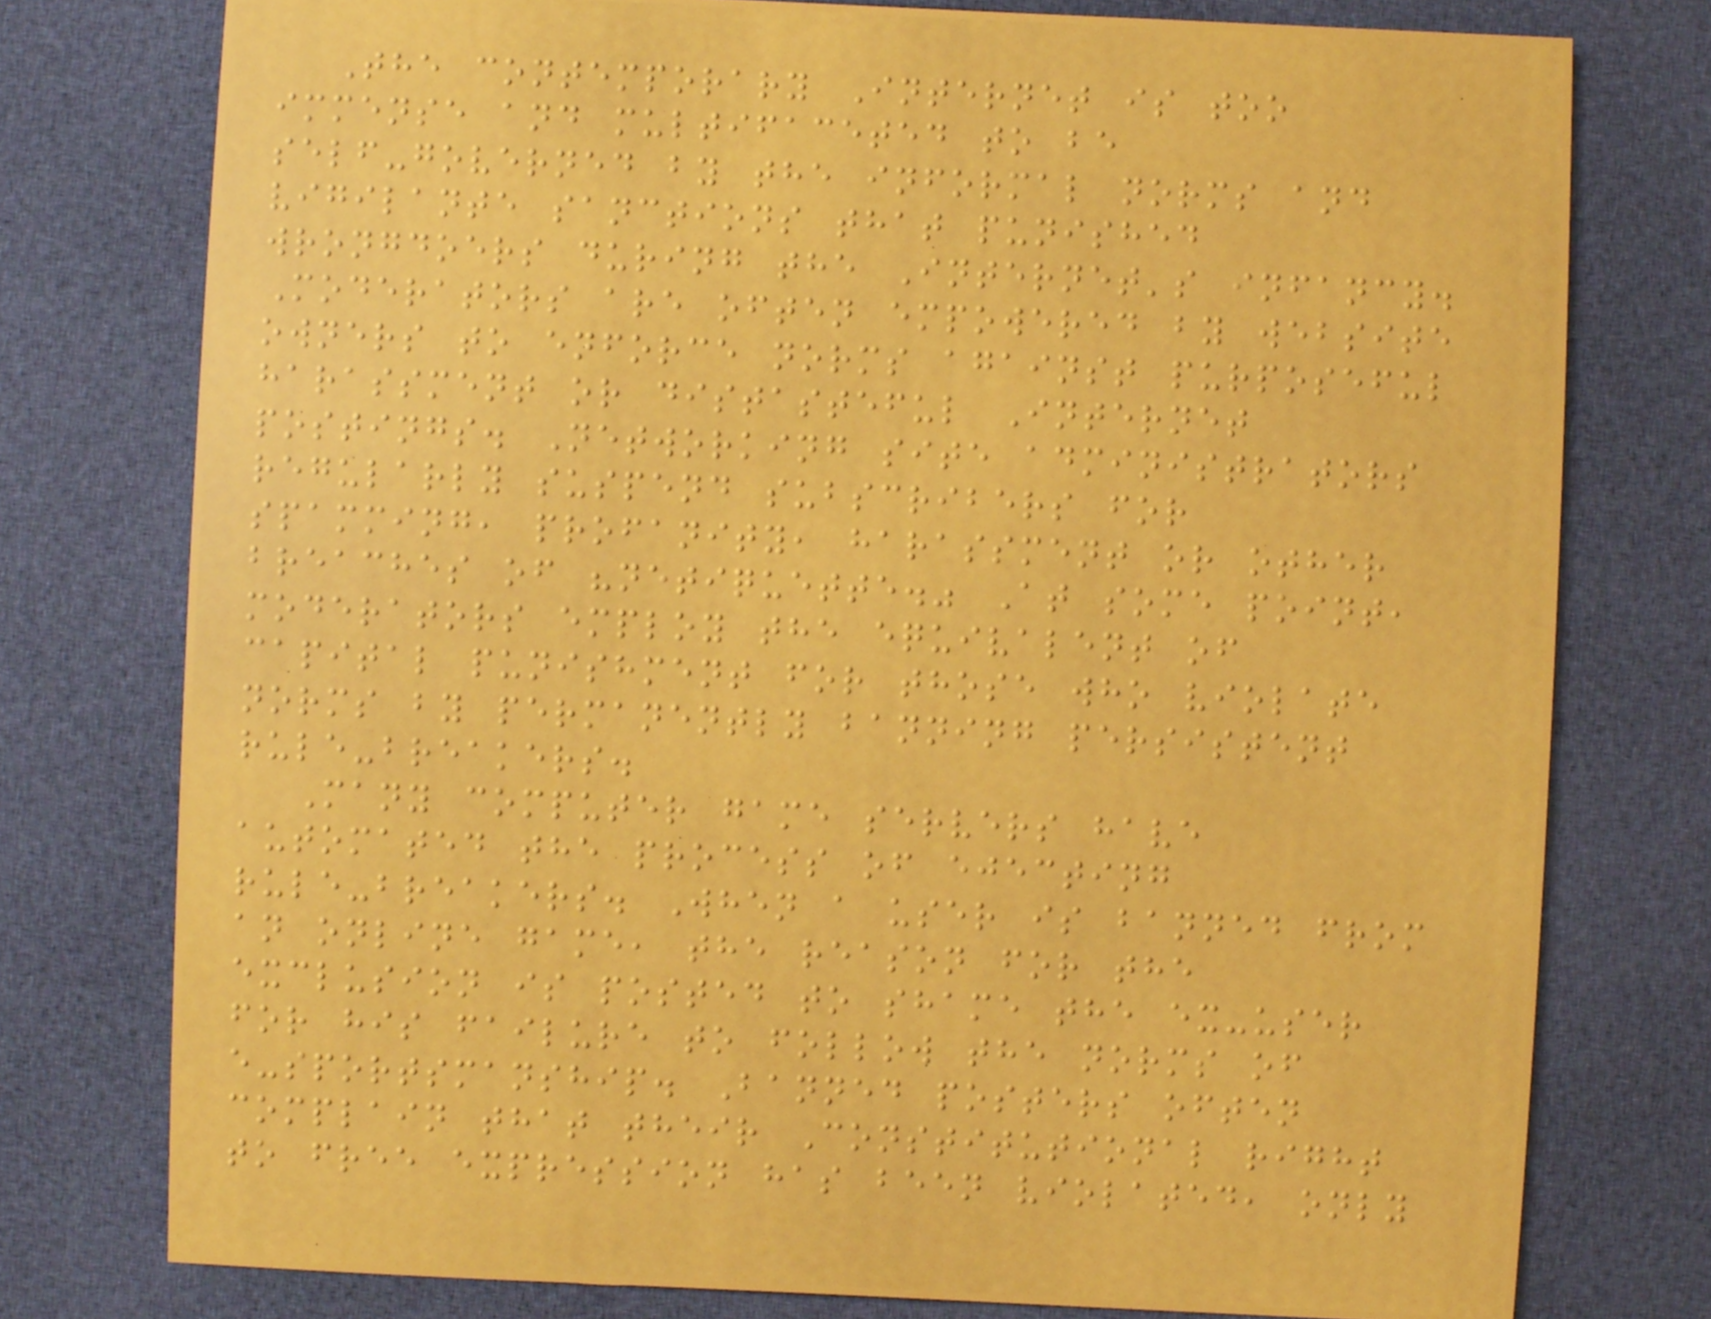The contemporary Internet is too
immense and multifaceted to be
self-governed by the informal norms and
vigilante sanctions that punished
wrongdoers during the Internet's infancy.
Moderators are often empowered by website
owners to enforce norms against purposeful
harassment or distasteful Internet
postings. Networking site administrators
regularly suspend subscribers for
spamming, profanity, harassment or other
breaches of "netiquette." At some point,
moderators employ the equivalent of
capital punishment for those who violate
norms by permanently banning persistent
rule-breakers.
Many computer game servers have
automated the process of ejecting
rule-breakers. When a user is banned from
an online game, the reason for the
exclusion is posted to shame the ex-user
for his failure to follow the norms of
e-sportsmanship. Banned posters often
complain that their Constitutional right
to free expression has been violated, only
